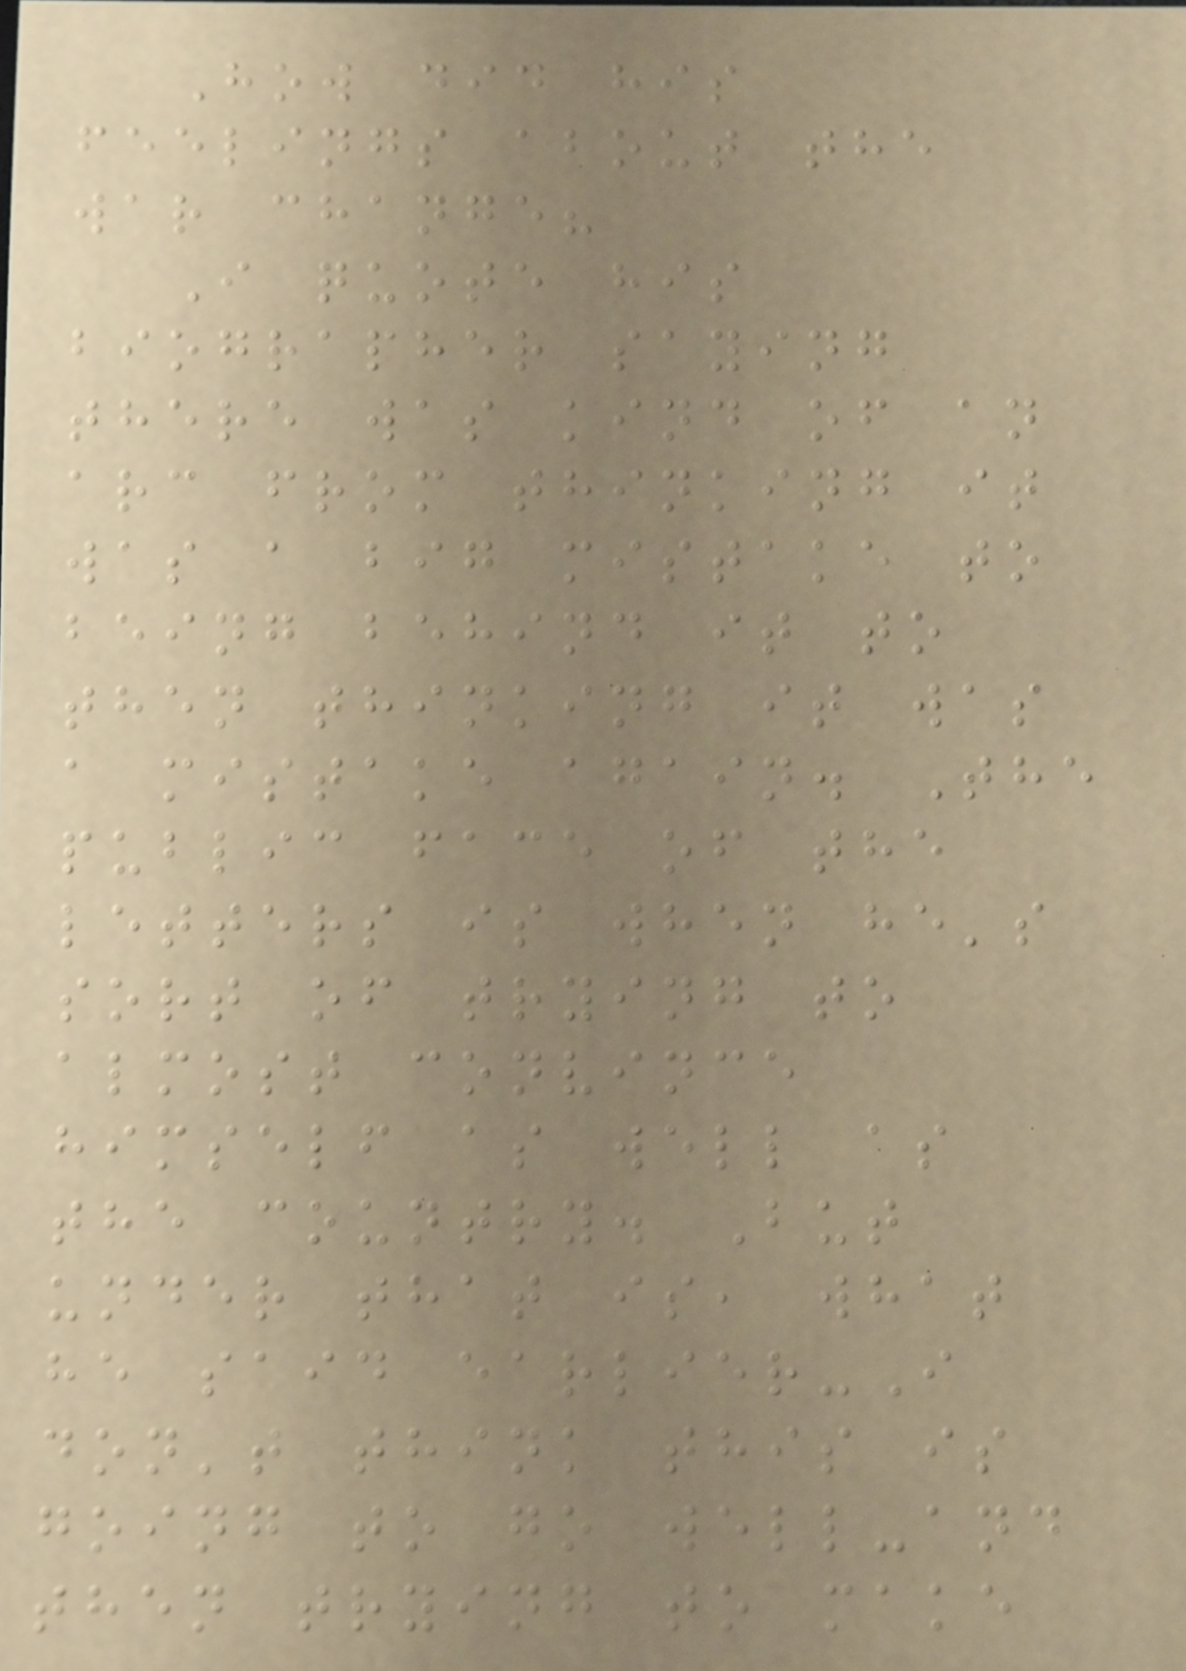How did his
feelings about the
war change?
I quote his
biographer saying
there was kind of an
arc from thinking it
was a big mistake to
being behind it to
then thinking it was
a mistake again. The
public face of the
letters is when he's
sort of trying to
almost convince
himself as well as
the country. But
under that is, what
he said earlier-I
don't think this is
going to go well-and
then trying to make
